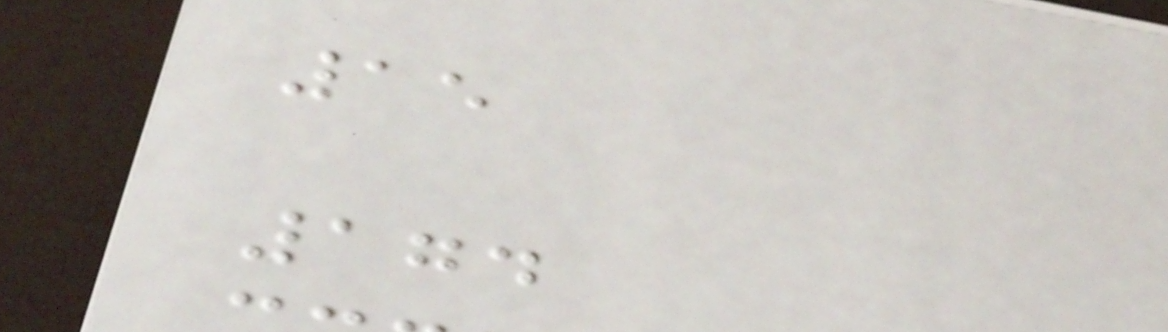15
174
